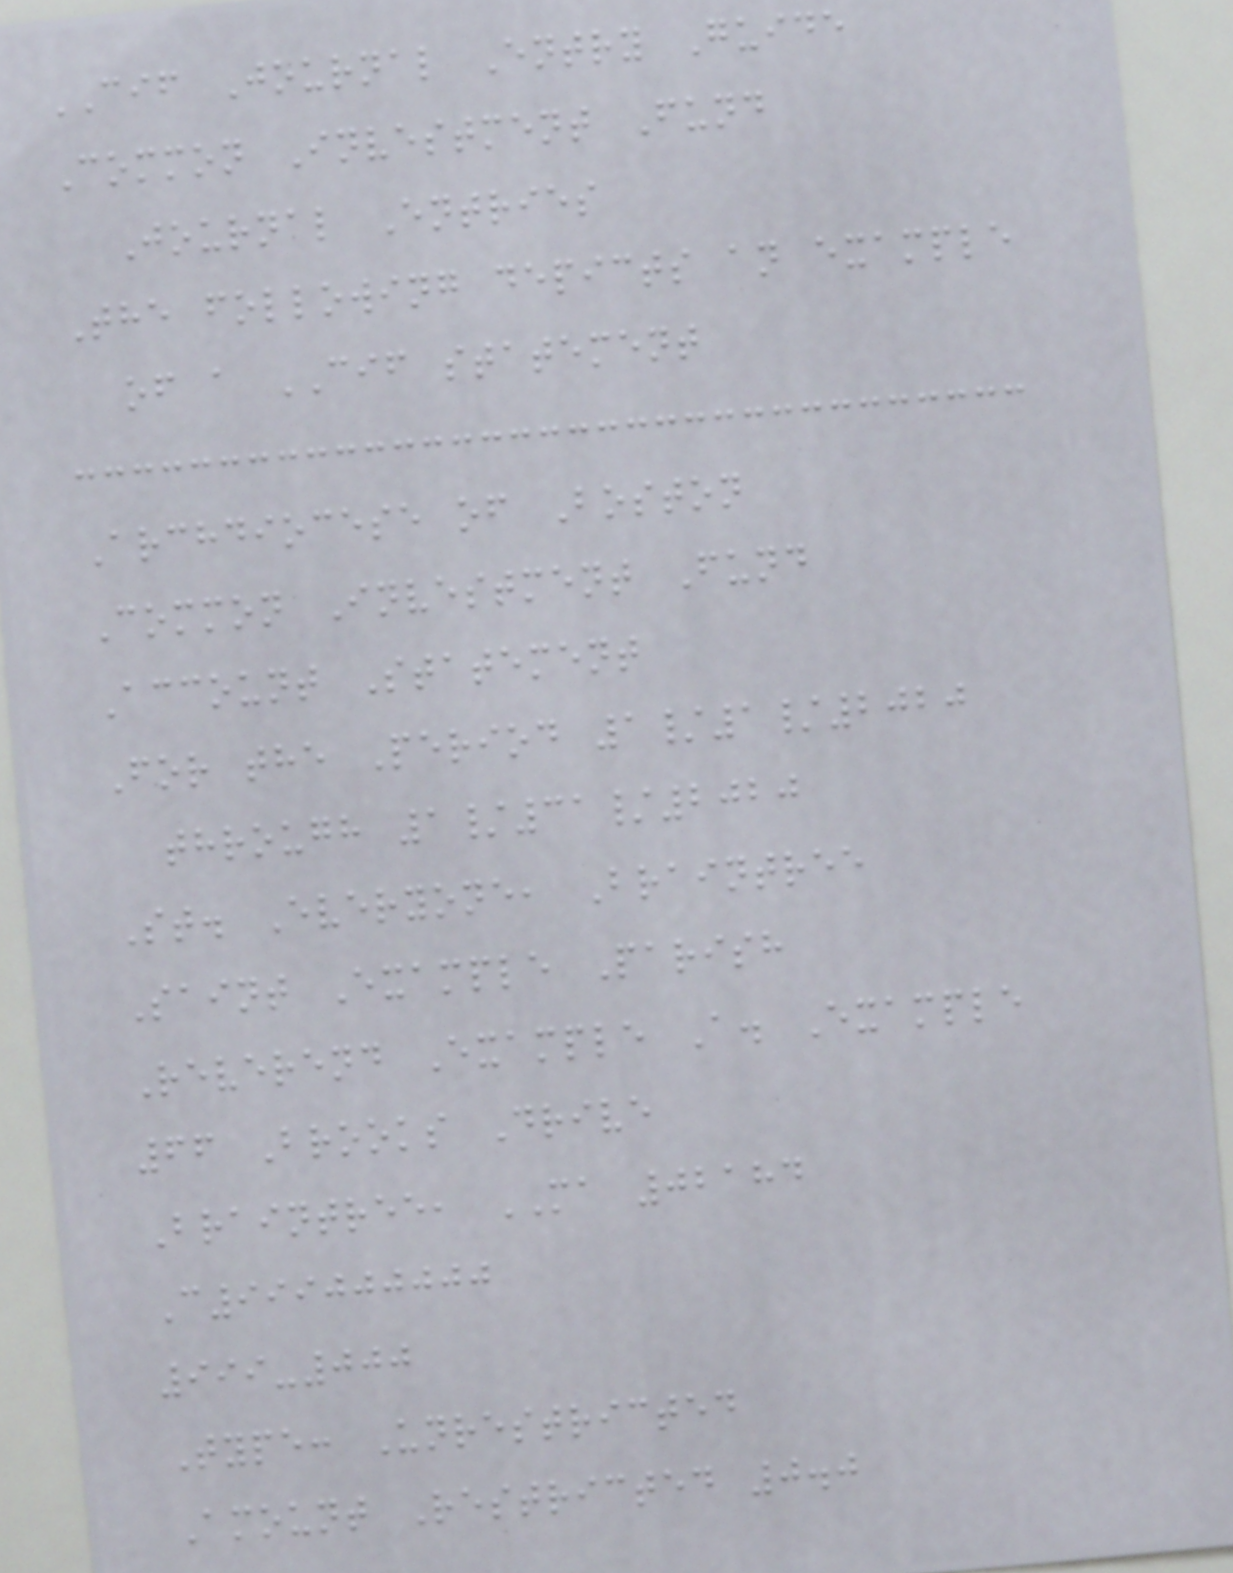CIF Journal Entry Guide
Common Investment Fund
Journal Entries
The following depicts an example
of a CIF statement
Archdiocese of Boston
Common Investment Fund
Account Statement
For the Period 1/1/2020
through 1/31/2020
St. Everyone, Braintree
Saint Example Parish
Reverend Example A. Example
66 Brooks Drive
Braintree, MA 02184
C999000000
999-000
Type: Unrestricted
Amount Restricted 0.0
